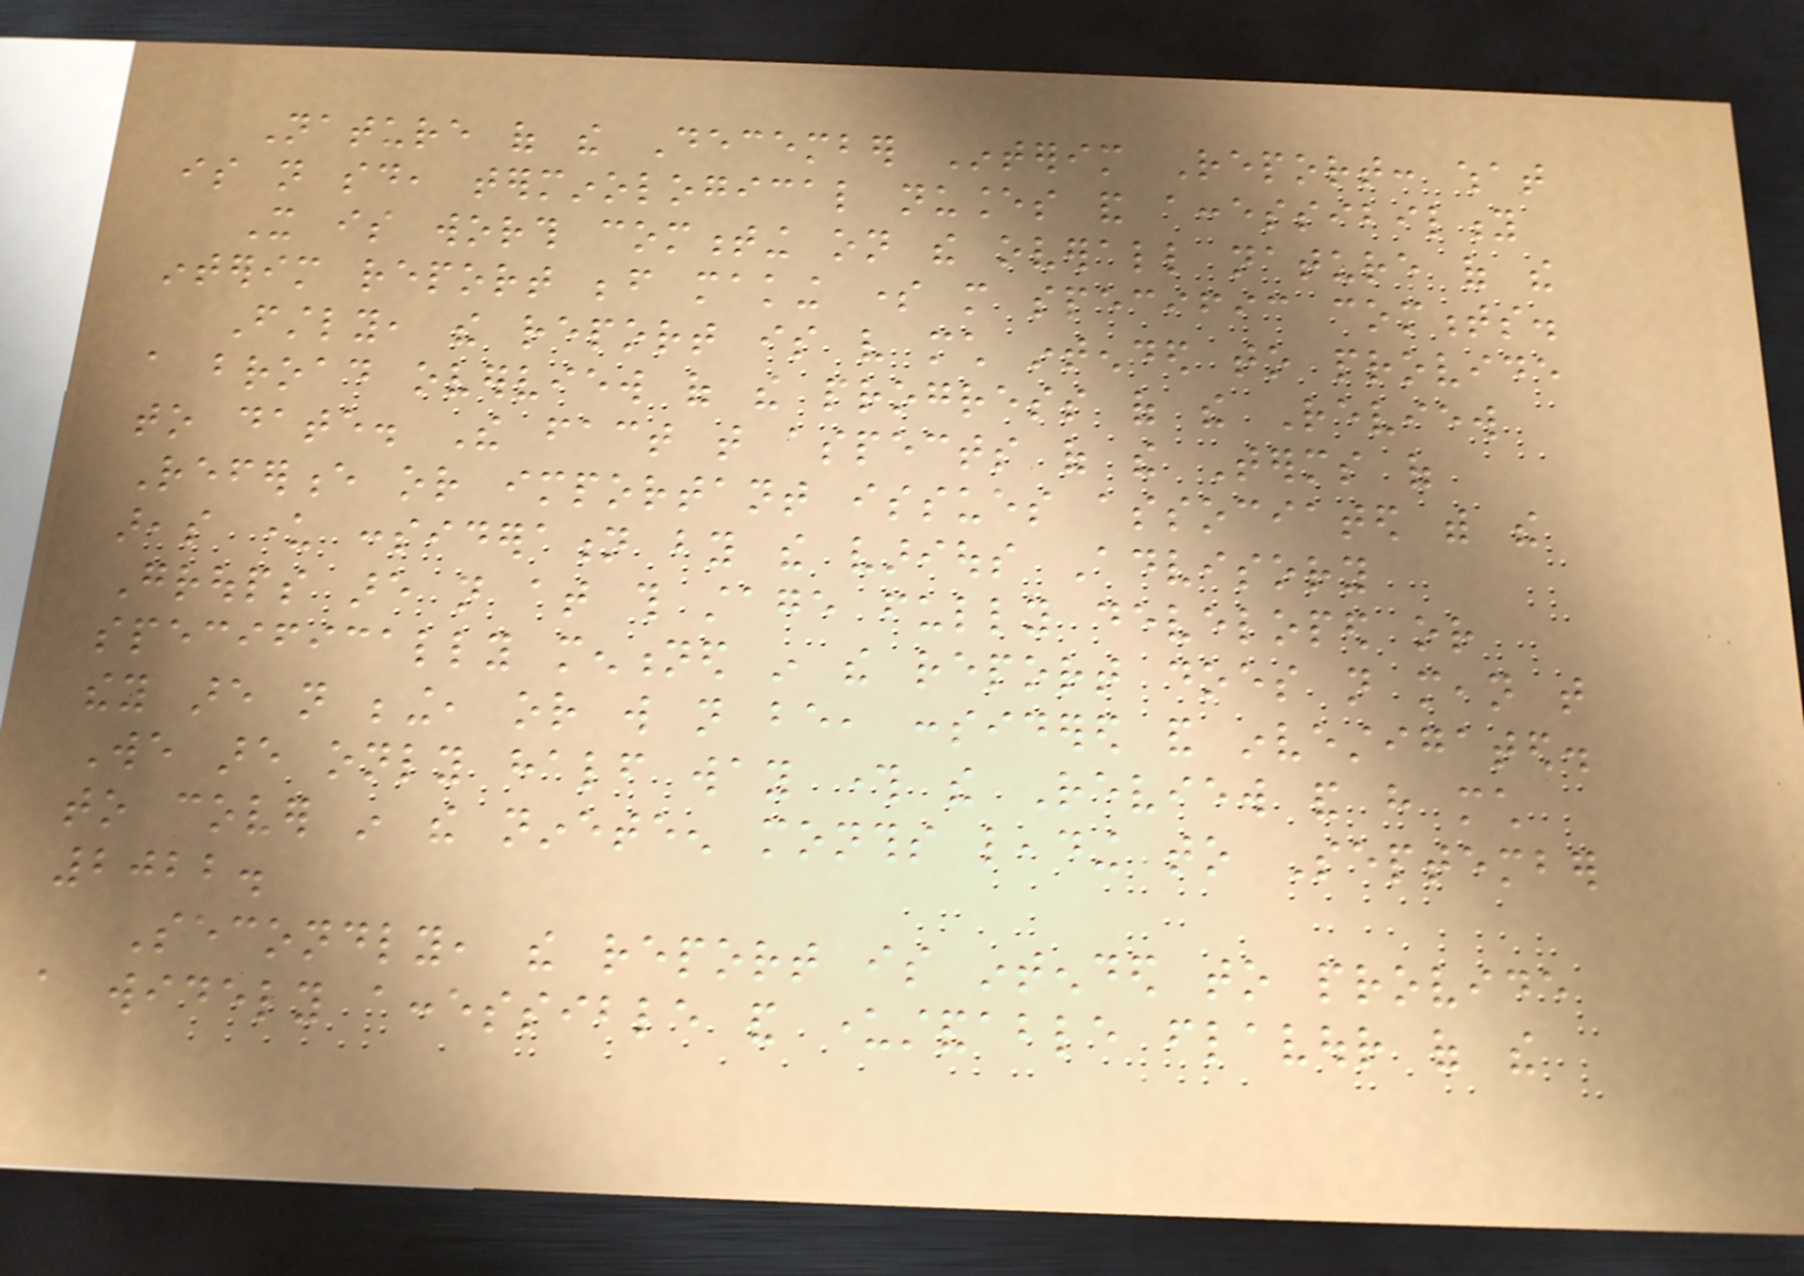Nature of the December Interim Report: what
is not said, terminological nuances and accessibility
It is worth commenting on the overall nature of the
interim report before making some more specific comments.
Firstly, the report is very much intended to provide
a broad overview of the progress of the Review
to date. The fact that aspects of the Terms of
Reference or important issues associated with the
areas under consideration by the various Advisory
Groups are not at this stage fully developed or
specifically mentioned in the report does not mean that
they are not being, or will not be, considered and investigated.
We are only half way through the Review and have much
to cover in the nineteen months leading to September
2022.
Secondly, the report is intended to provide
a widely accessible and understandable flavour of the
